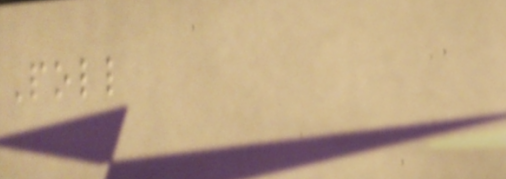Poll
